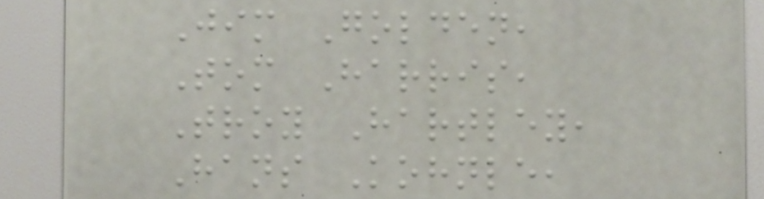Jim Golden,
Tom Harris,
Troy Hartley,
Hans Kohnle,
